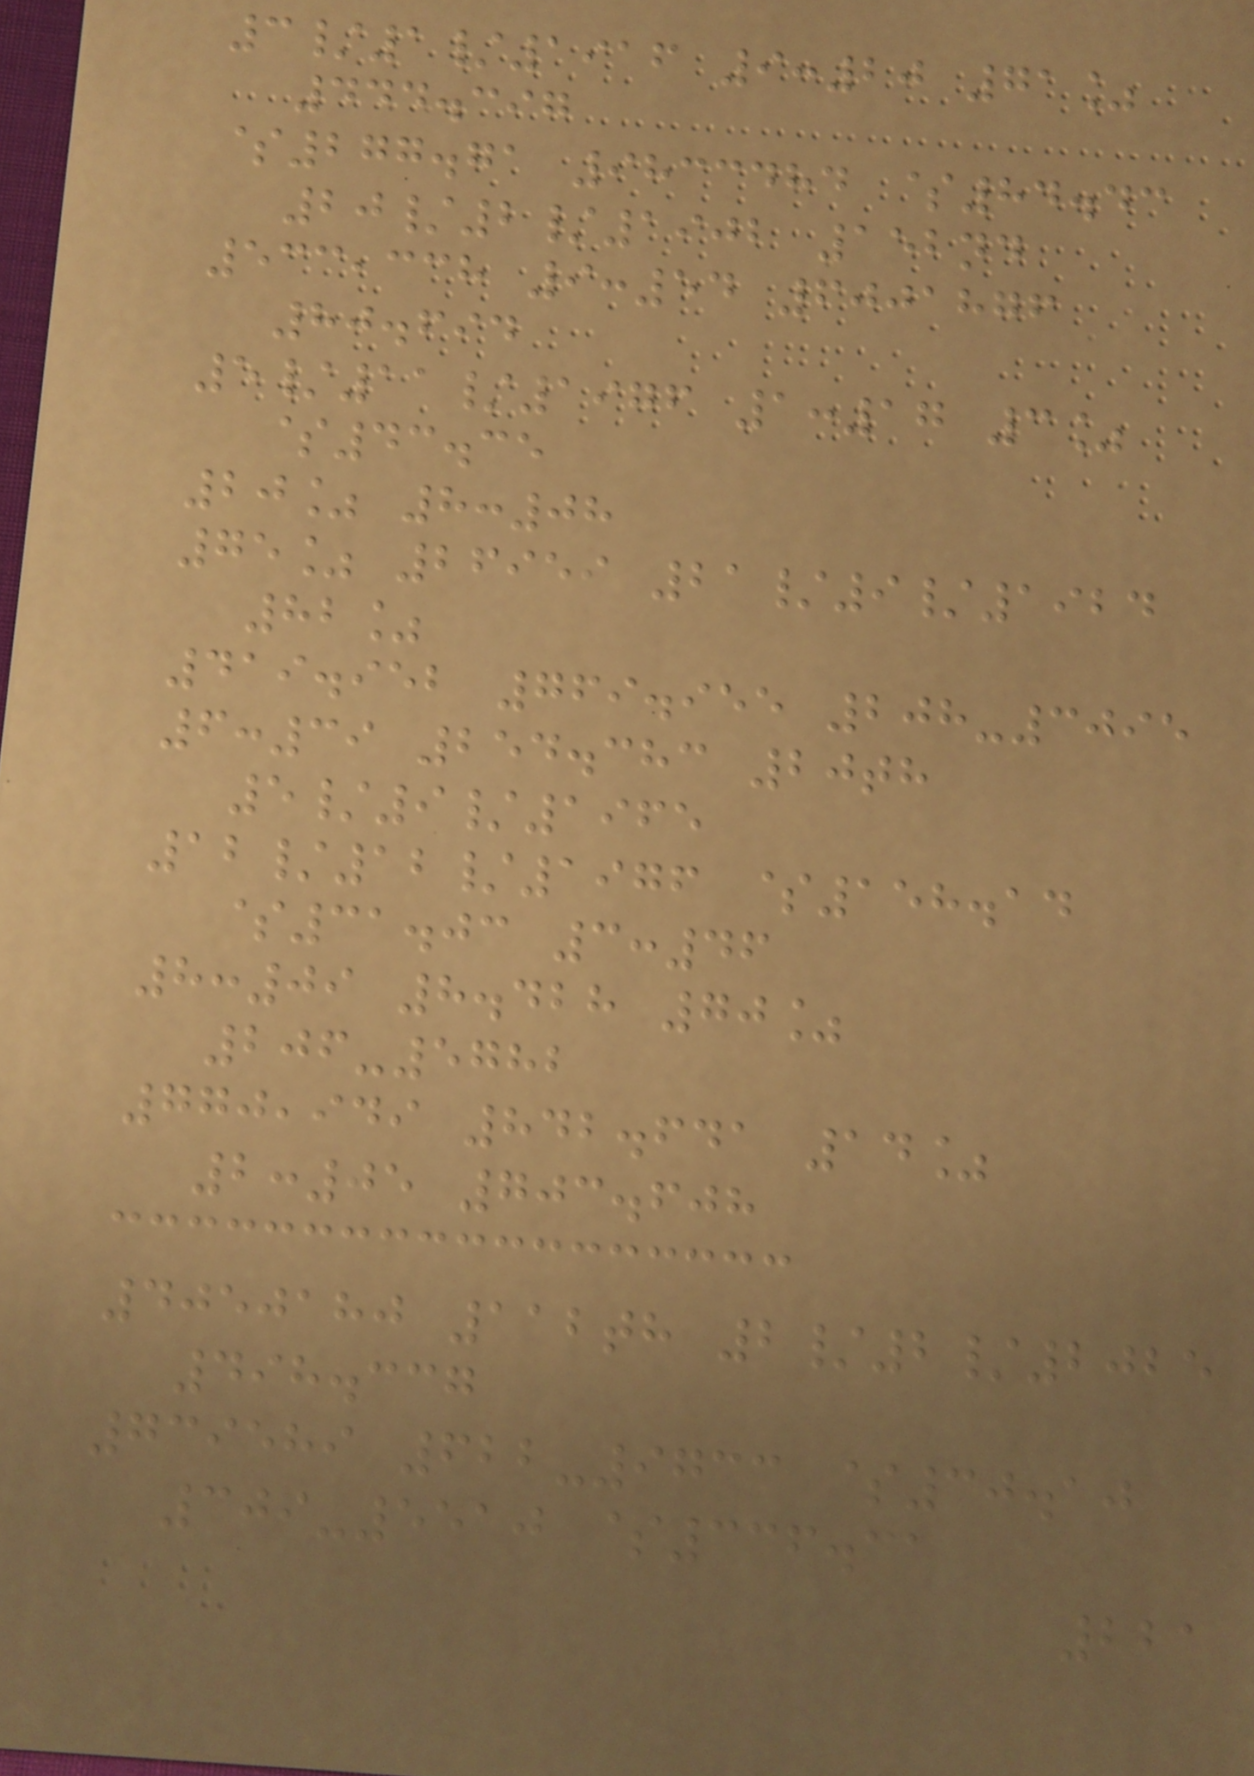3/1/1916 9:20 71%
444.397
$277.71 9833484 $84.43
20/2/1902 152nd
533,338 9:54 6001876
80.694
5/11/1976 1:17 3%
$43.35
20% 8:08
75% 26959 21/9/1924
82%
419.952 769.955 208-3095
6:39 254.383 20th
5/9/1965
12/12/1976 $158.14
$31.03 3:46
8:09 8.428 70%
206-5782
770,949 842.641 14%
2:05 703.608
4050180 112th 2/2/2025
498.337
739589 622-9733 $30.10
309-5510 $336.31
221
